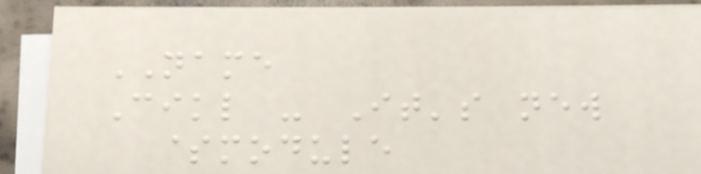NAME
Cikl - It's new
$module
